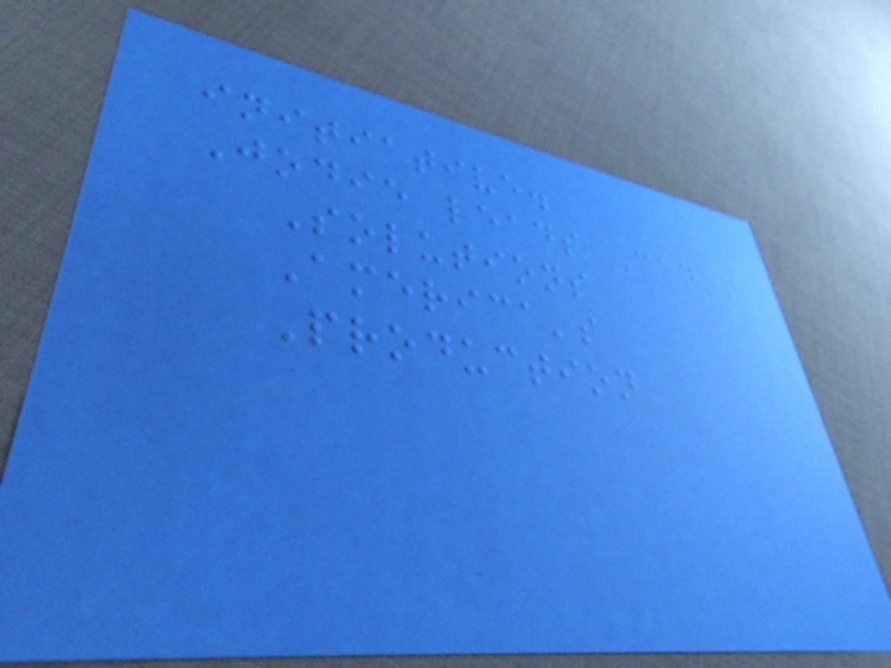initiative.
Jodie leads Canon
Solutions
America's
Production
